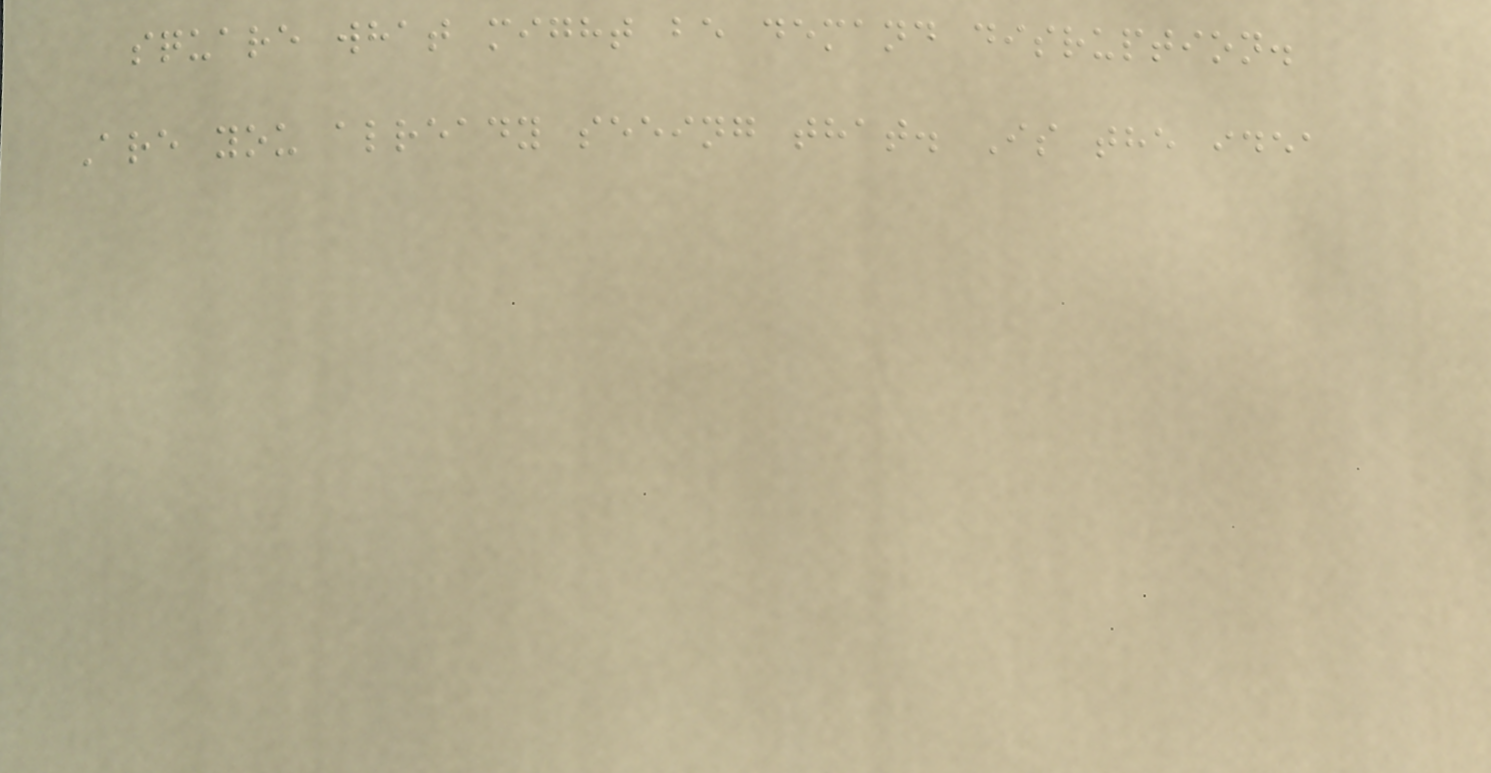square what might be demand disruption.
Are you already seeing that. Is the idea
